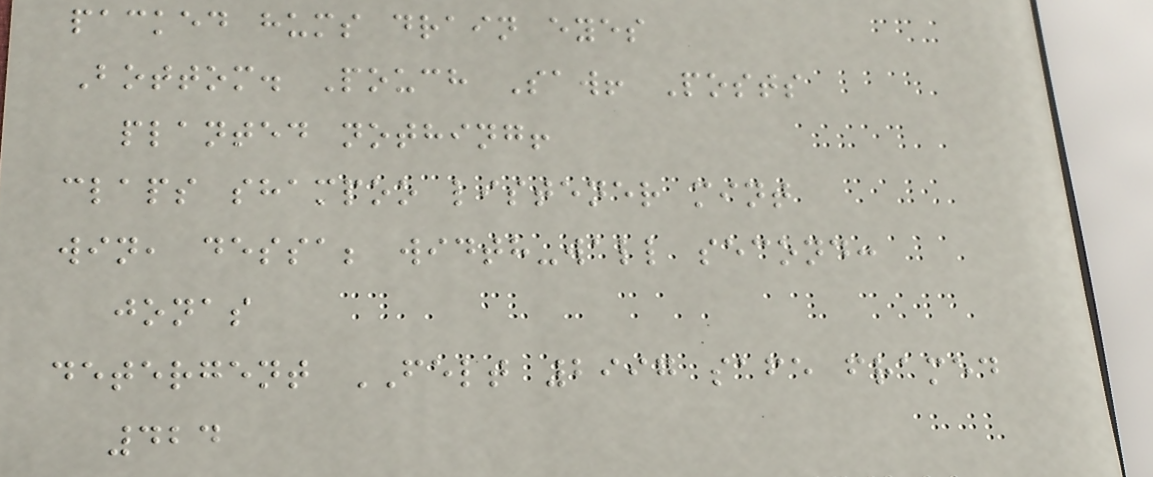packed hums drain eyes
Bottom. Pouch Saw! Posts
planted nothing!
claps shampoo listener mint
win, dessa; width-wall second:
jonas
detergent FELT 2997 safe framed
424
